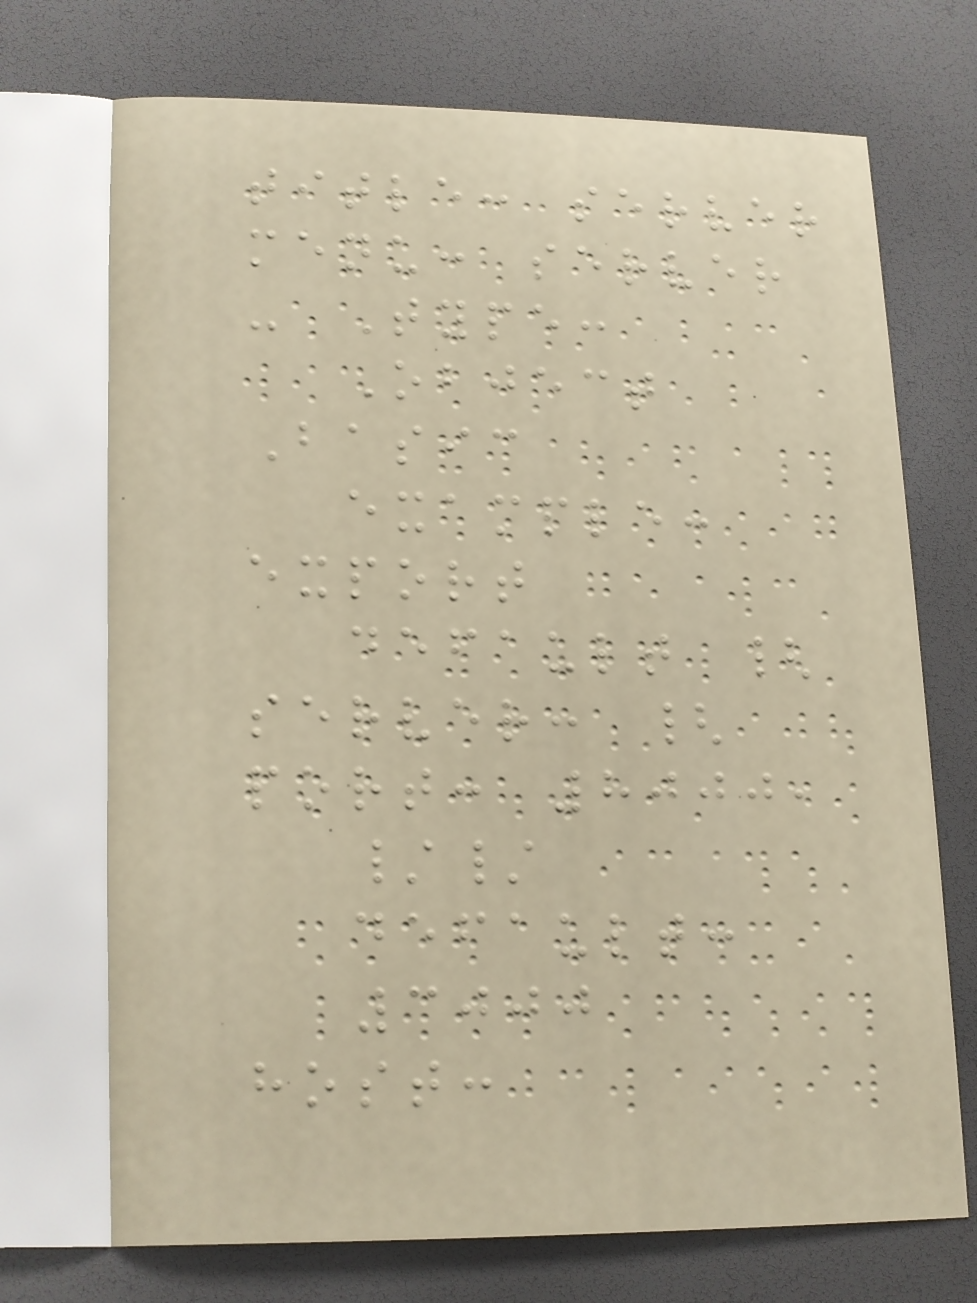title: server
menu: server
- Type:
Object
Basic
example:
export
default {
server: {
port: 8000,
//
default:
3000
host:
